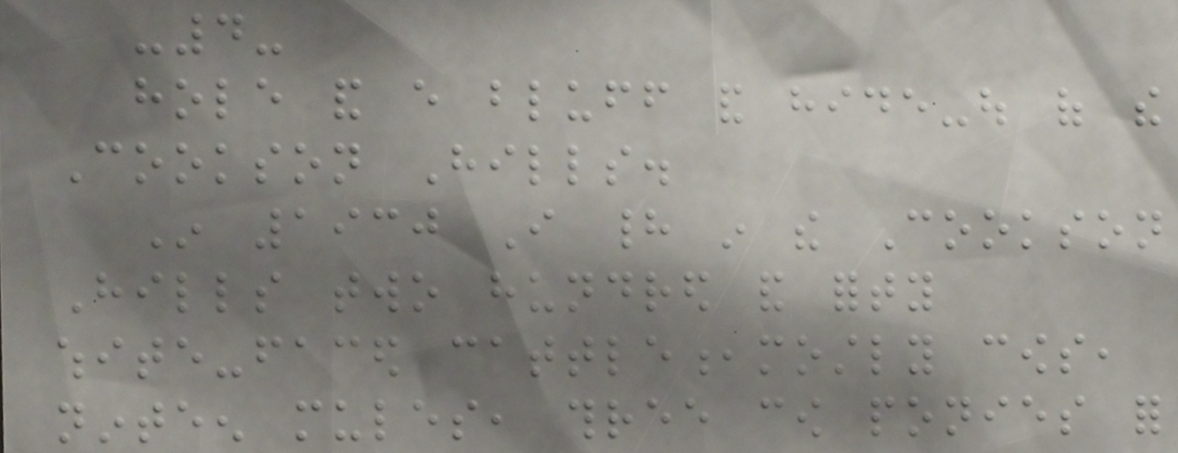-4-
hole and every bluff and hide-out of the
Cookson Hills.
In 1930 I had in the Cookson
Hills two hundred and forty
white-faced cattle,mostly cows,
ninteen mules, three cow ponies for
